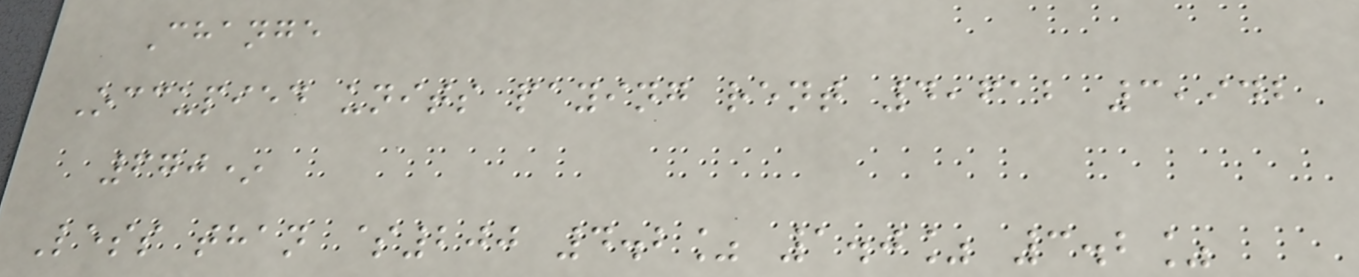Change
Occupied units paying rent 4,612 3,942
670*
Less than $200 4.2% 1.0% 3.2%
